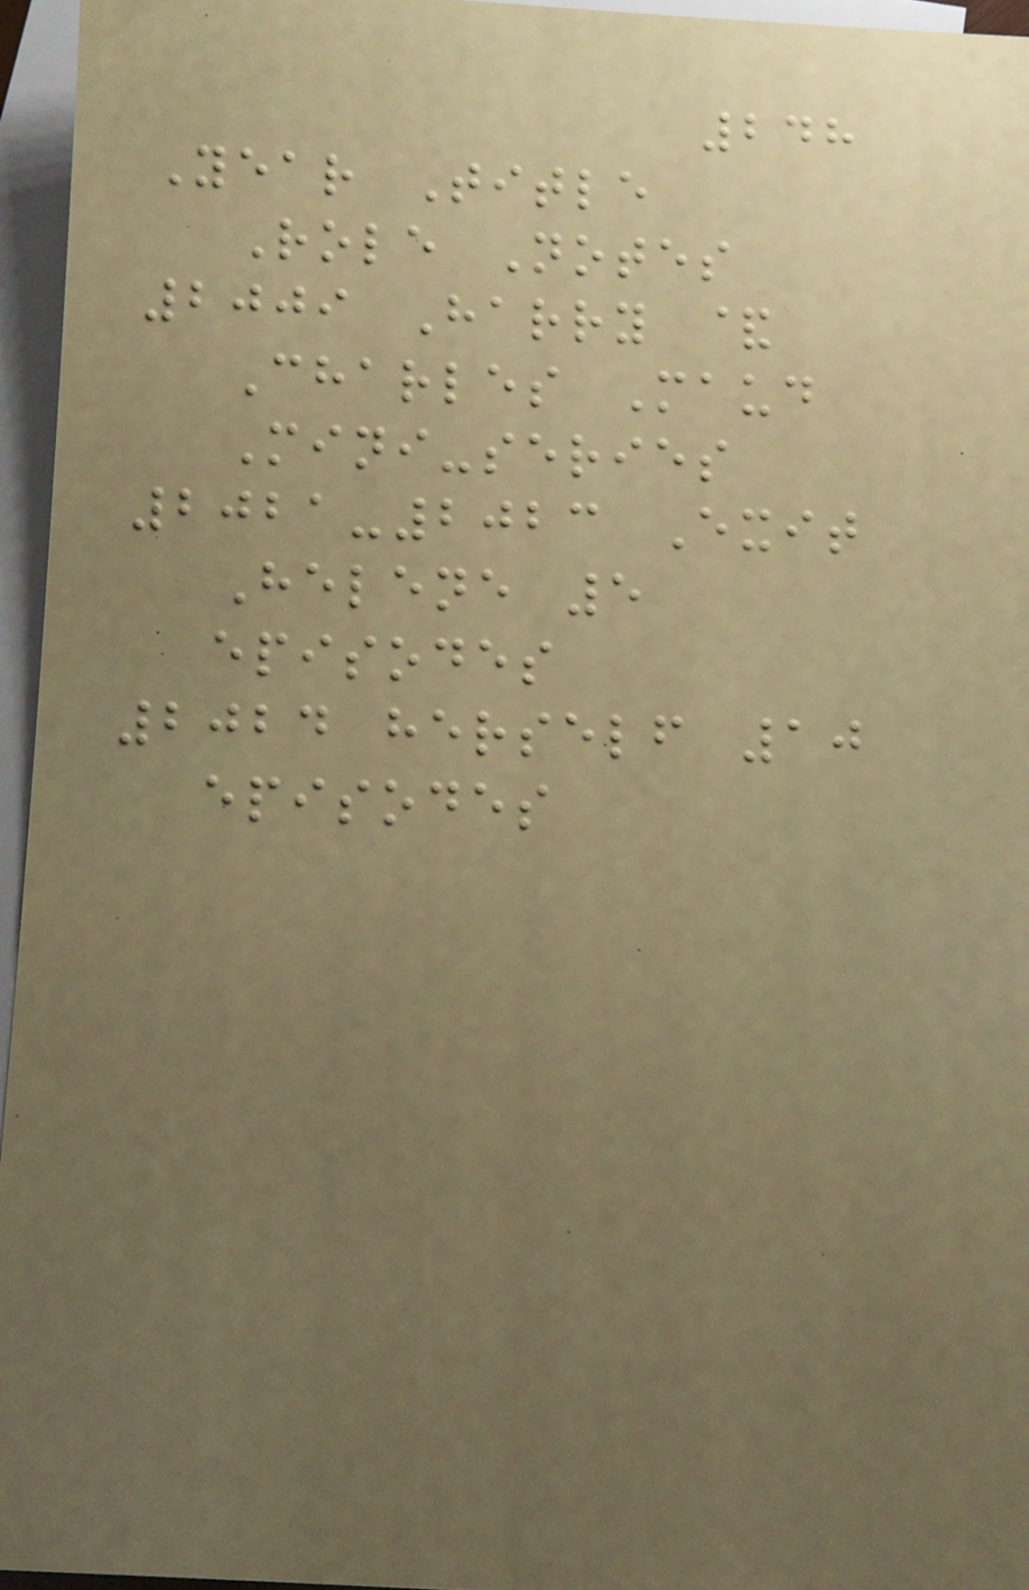248
Year Title
Role Notes
2009 Harry &
Charles Maud
Mini-series
2021-2023 Exit
Helene 5
episodes
2024 herself 10
episodes
